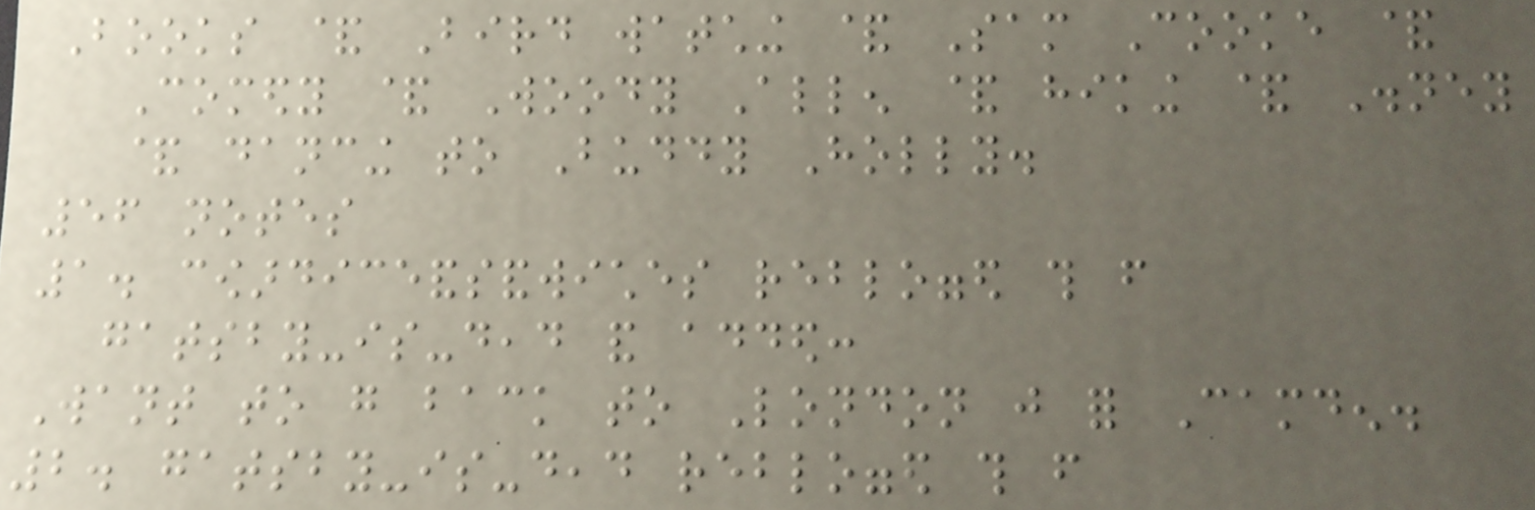Books & Bird watching & Sam Cooke &
Comedy & Woody Allen & hiking & Disney
& dancing to Buddy Holly.
56 notes
1. cowardiceandsandwiches reblogged this from
gatsby-is-dead and added:
Want to go back to London just for Camden.
2. gatsby-is-dead reblogged this from
